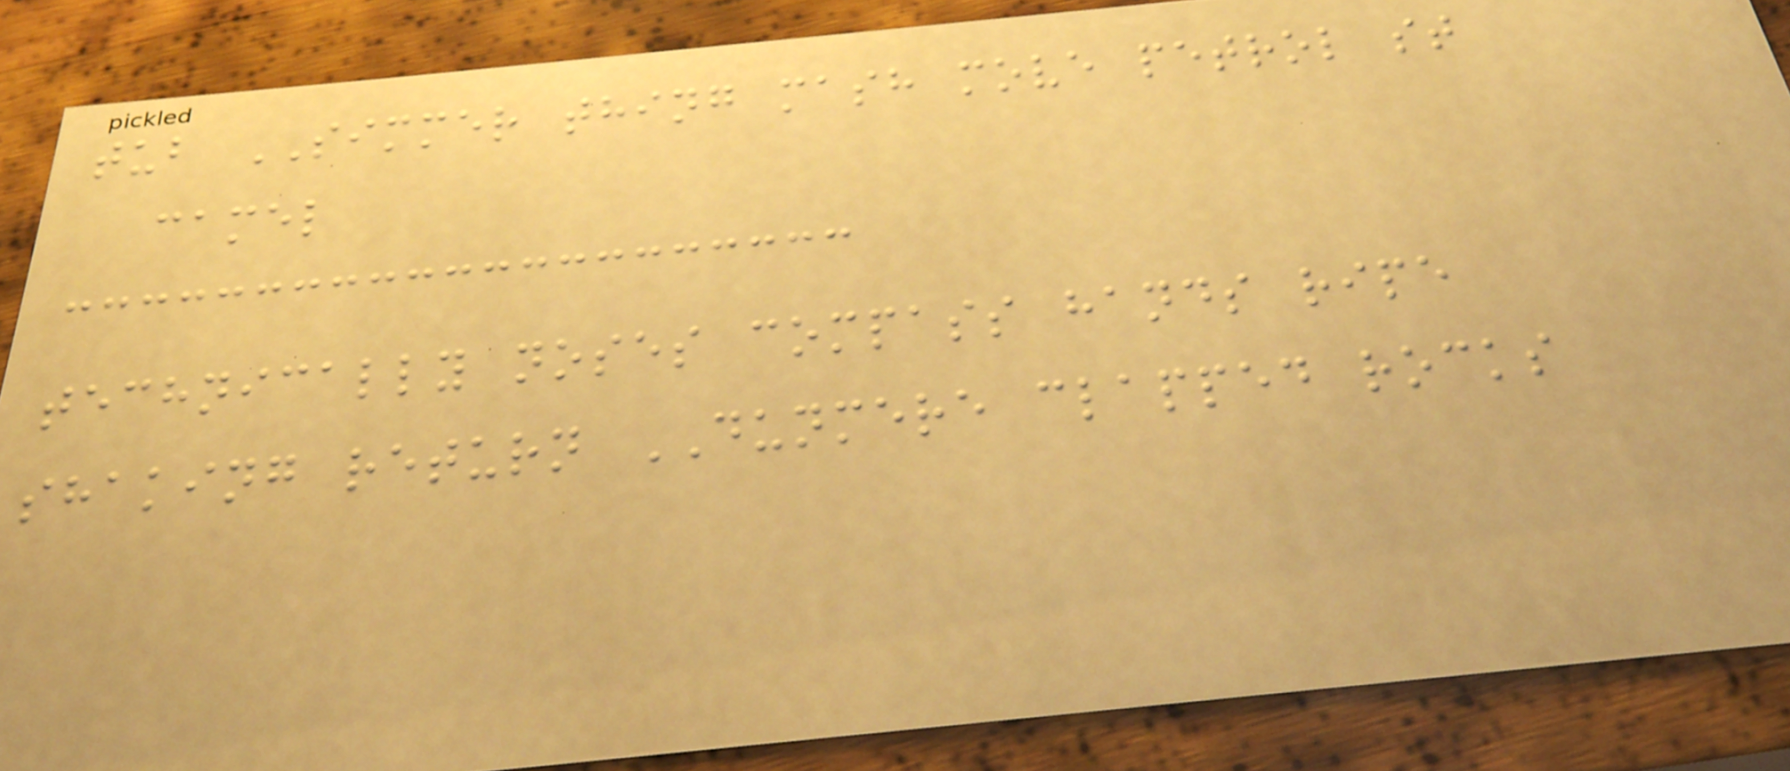tub SIMMER thing mash move petrol st
camel
technically noses compass hands ripe
shaking return DUNMERE clapped rocks
